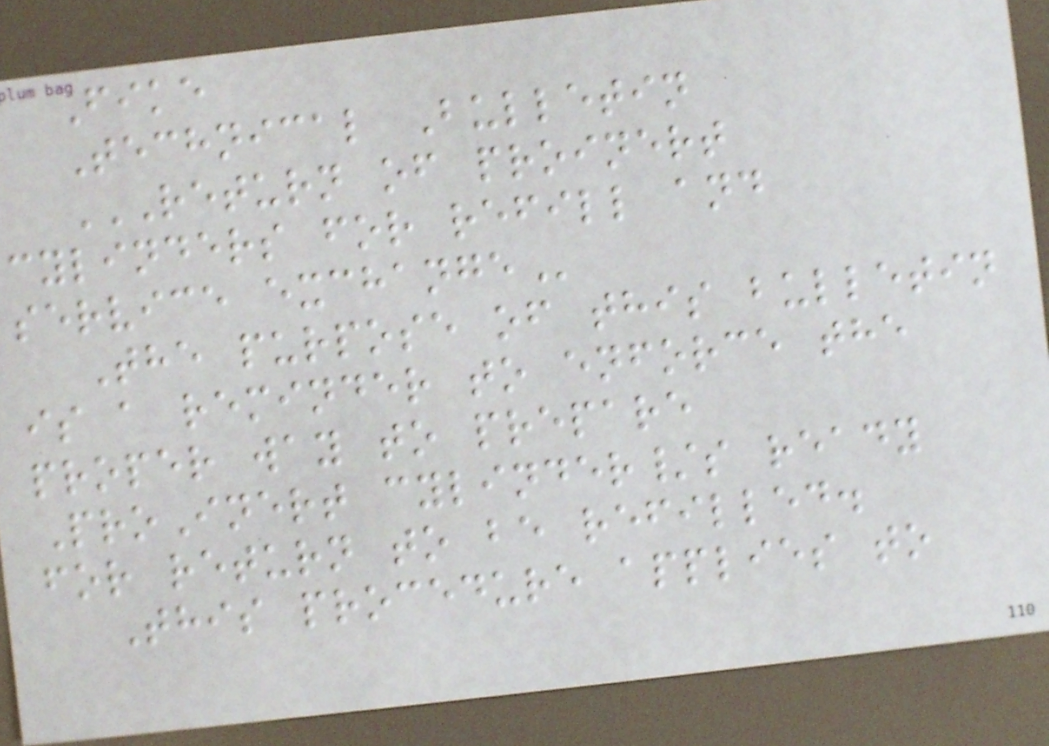Fike
Technical Bulletin
RETURN OF PROINERT
CYLINDERS FOR REFILL AND
SERVICE EXCHANGE
The purpose of this bulletin
is a reminder to enforce the
proper way to prepare
ProInert cylinder/s ready
for return to be refilled.
This procedure applies to
